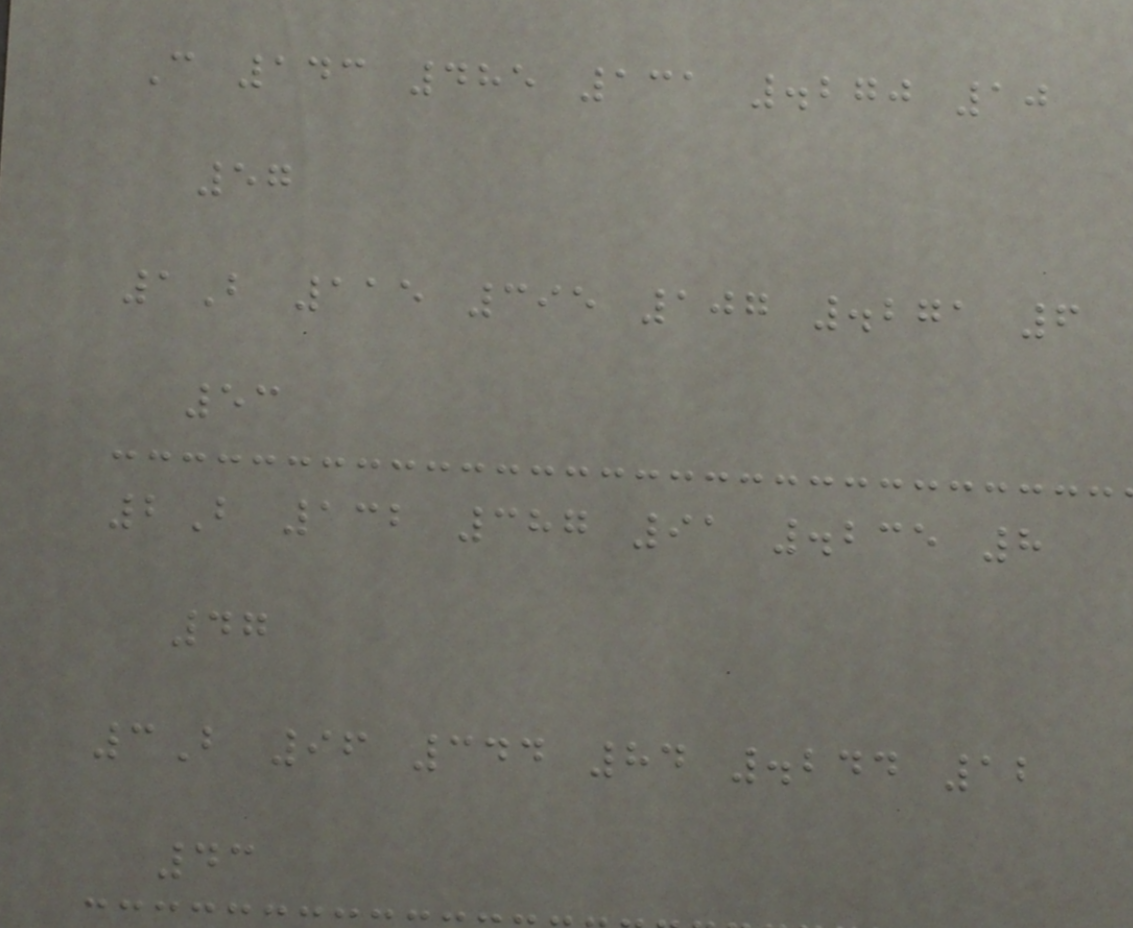C 143 485 131 .270 10
57
1B 115 395 107 .271 6
53
2B 132 387 91 .235 8
47
3B 96 344 84 .244 12
43
